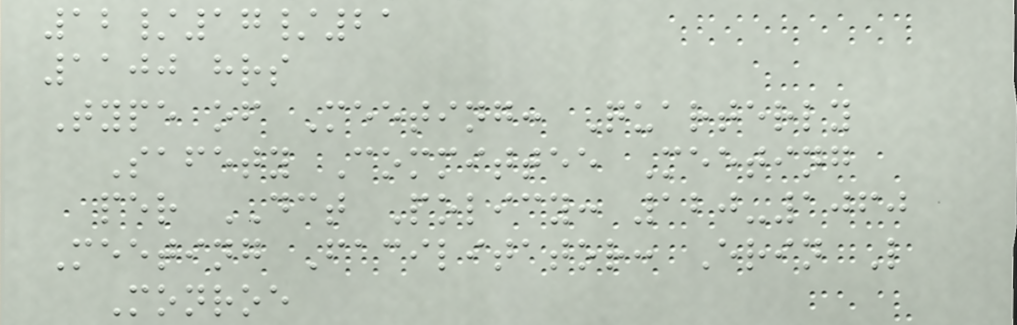12/17/21
1100 hrs
Type of Meeting: Quarterly
Safety Committee Meeting
per DCT Policy: 120-1060
Meeting Facilitator: Erin L
Monroe
